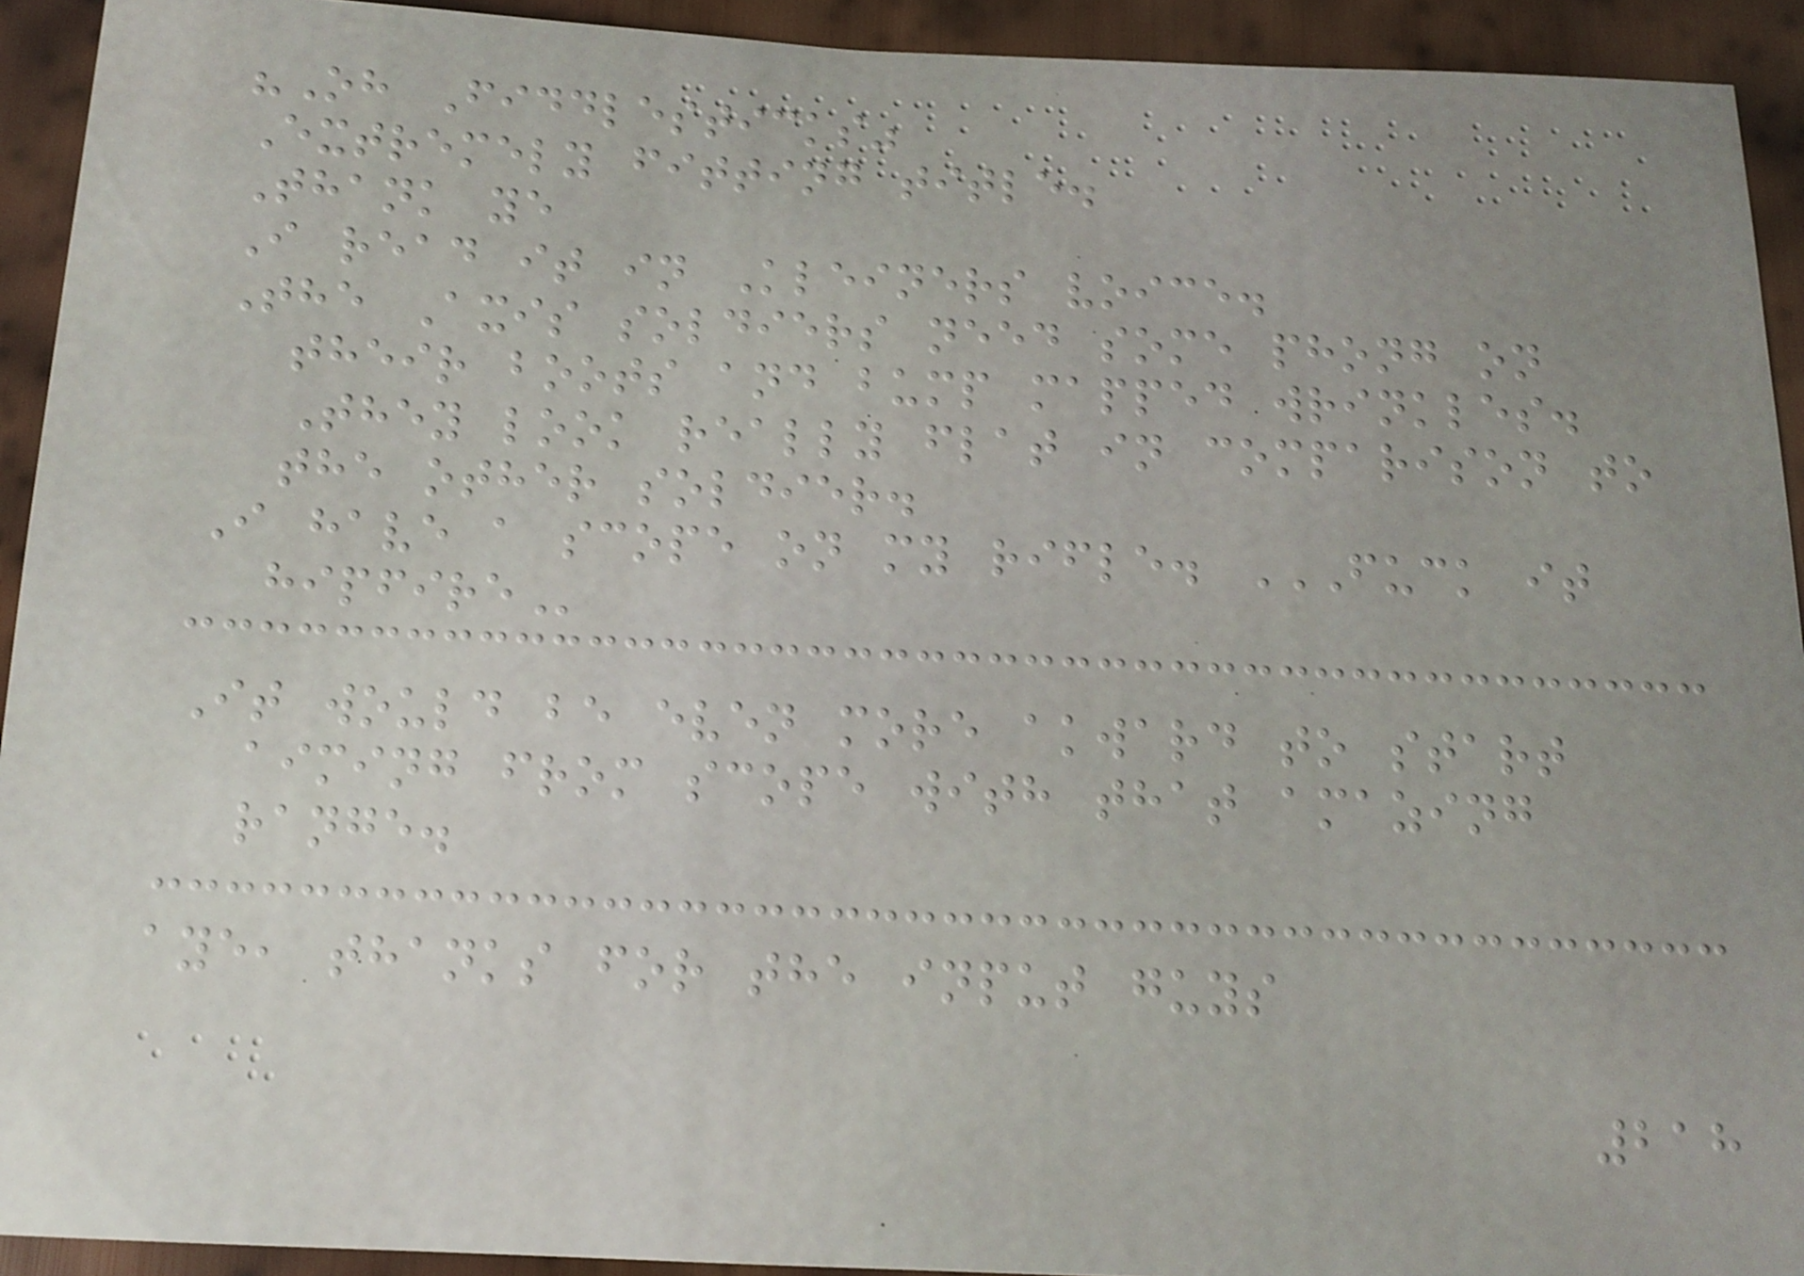"Oh Fiddlesticks"
Extremely fitting title.
Thank ye
I read it in Kleiners voice.
The Axis soldiers need some phong on
their boots and bump mapped wrinkles.
They look really flat in comparison to
the other soldier.
I have a scope on my rifle. FUCK IT
HIPFIRE
It would be even more akward to start
aiming from scope with that amazing
range.
aye, thanks for the input guys
218
